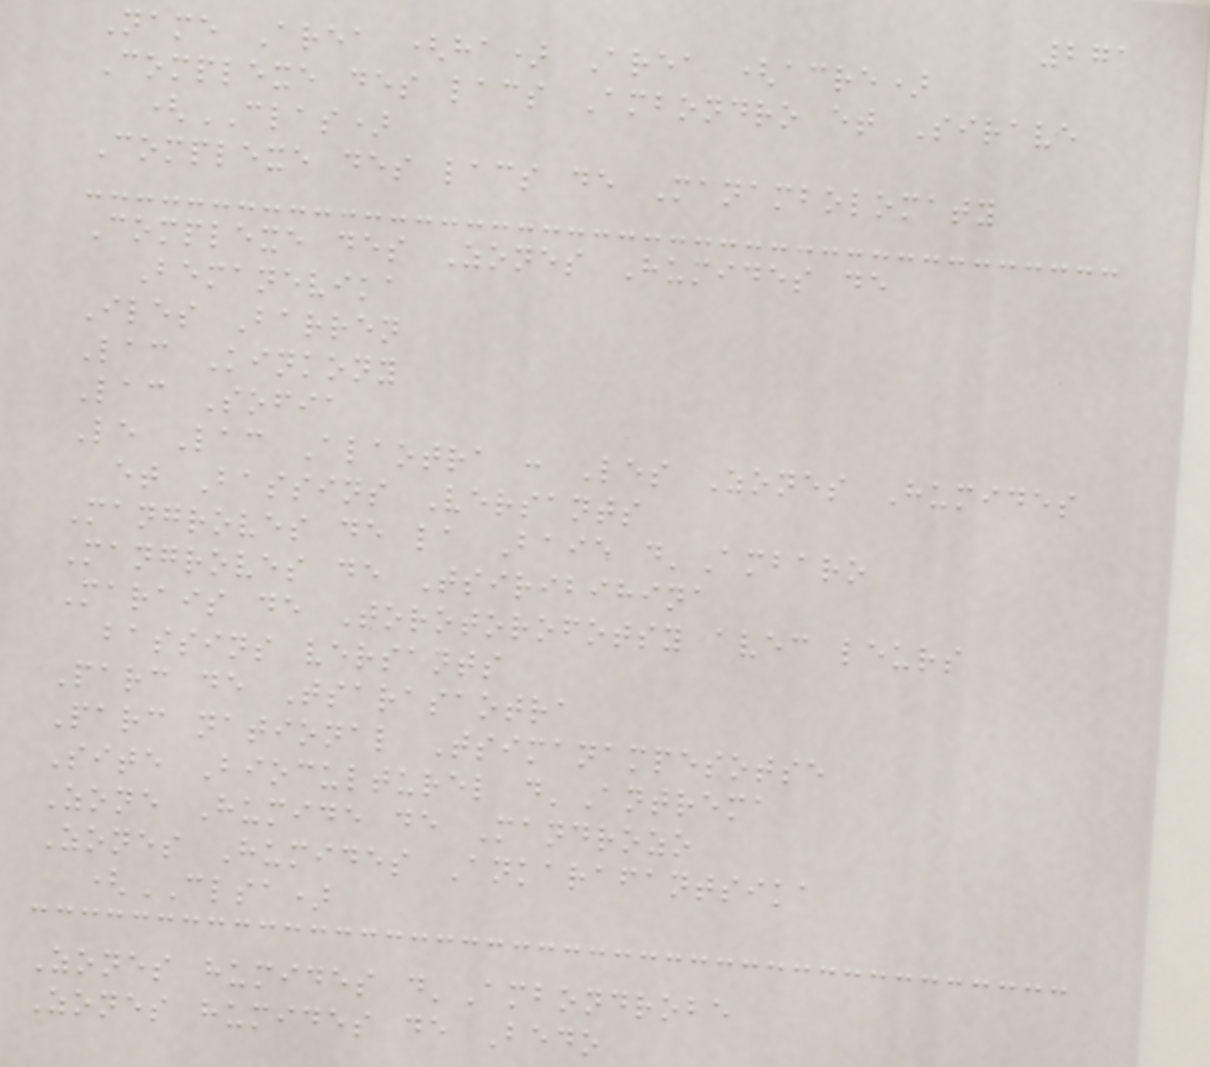271
Name Area (ha) Area (acre)
Complexe des lacs Ambondro et Sirave
(CLAS)
Complexe des lacs de Manambolomaty
Complexe des Zones Humides de
Bemanevika
Iles Barren
Lac Kinkony
Lac Sofia
Le Lac Alaotra : Les Zones Humides
et Bassins Versants
Mangroves de la Baie d'Ambaro
Mangroves de Tsiribihina
Marais de Torotorofotsy avec leurs
bassins versants
Parc de Tsarasaotra
Parc national Tsimanampesotse
Site Bioculturel d'Antrema
Zone Humide de Mandrozo
Zones Humides Ankarafantsika
(CLSA)
Zones humides d'Ambondrobe
Zones humides de Bedo
